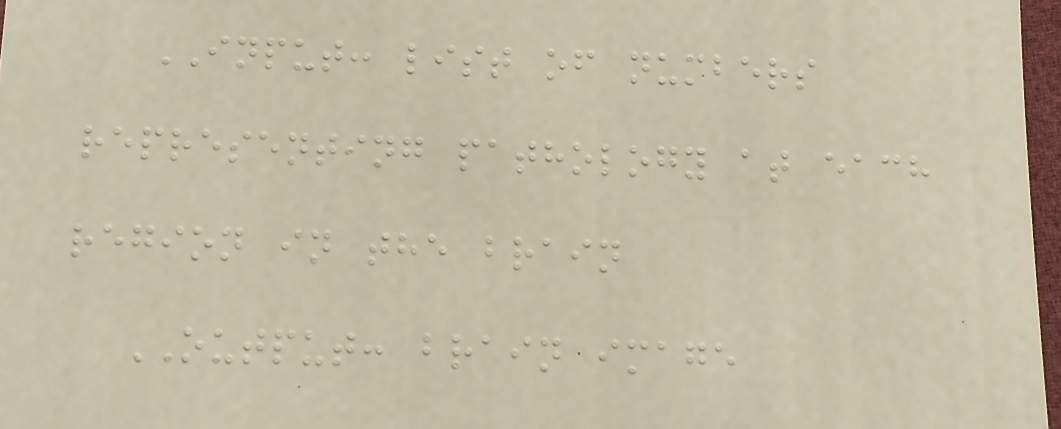INPUT: list of numbers
representing pathology at each
region in the brain
OUTPUT: brain image
